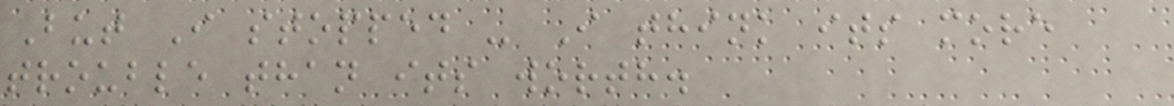But I stopped - I think its more
trouble than its worth.
